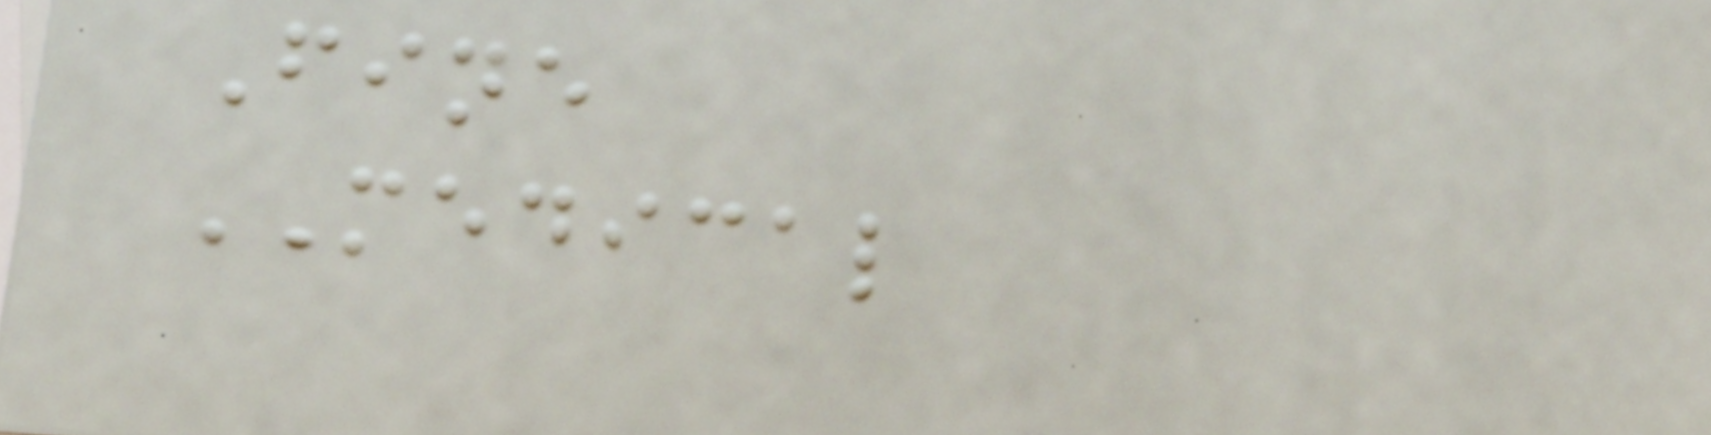Fine
MEDICAL
